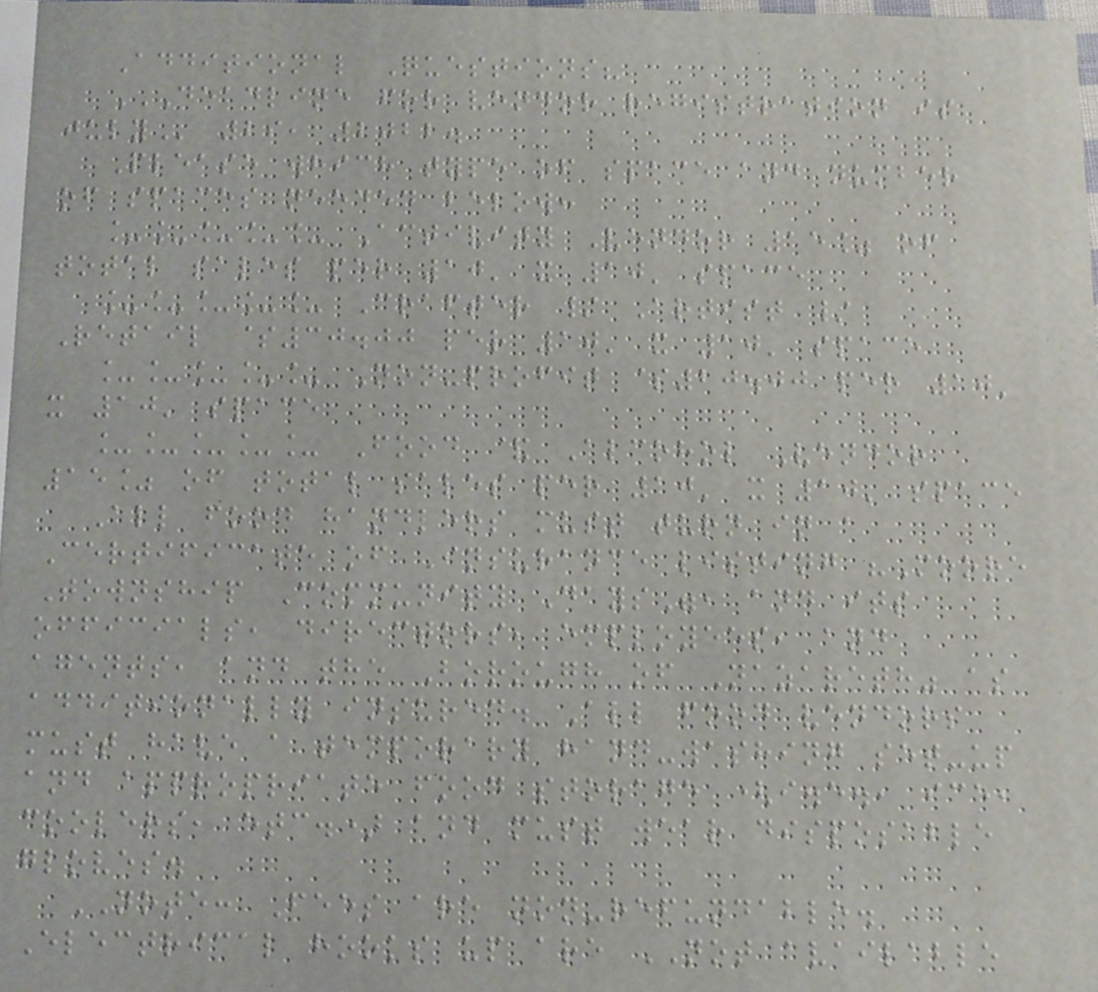Additional Questions?
DEADLINE FOR VENDOR REGISTRATION IS
JULY 29, 2022.
Please which type of space and number
of spaces needed below:
_____ Activity Vendor 15% of
total sales per 10' x 10' space
_____ Crafter / Artist /
Retail $30.00 per 10' x 10' space
_____ Non-profit $20.00 per 10'
x 10' space
_____ Food & Alcohol Vendor
15% of total sales per 10' x 10' space
All food handlers must turn in a
Certificate of Insurance listing "Moore
Township Community Days", and its
officials, directors, employees, and
agents, and the Borough of Nazareth" as
additionally insured. All food vendors
must have a temporary hand-washing set-up
and appropriate food storage (i.e., ice,
coolers, etc.) and must wear disposable
gloves.
NOTE: Fees are non-refundable.
Electrical hooks up are NOT available
